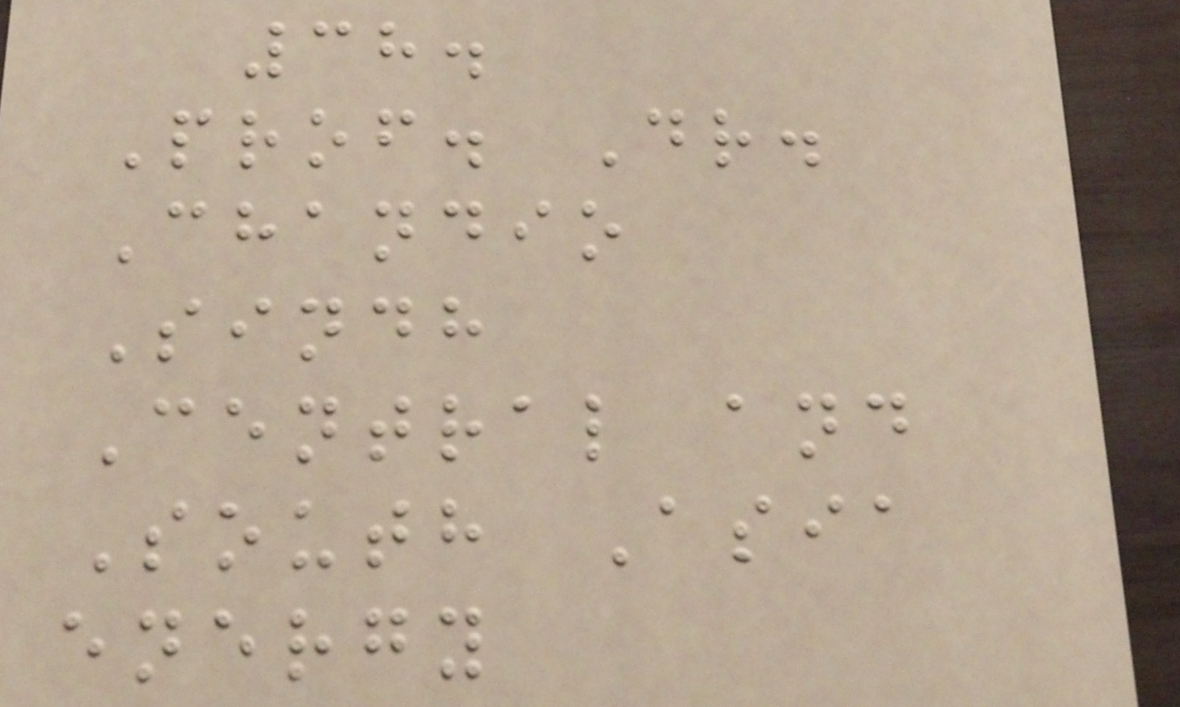38.
Prof. Dr.
Chandio
Sindh
Central and
South Asia
energy
